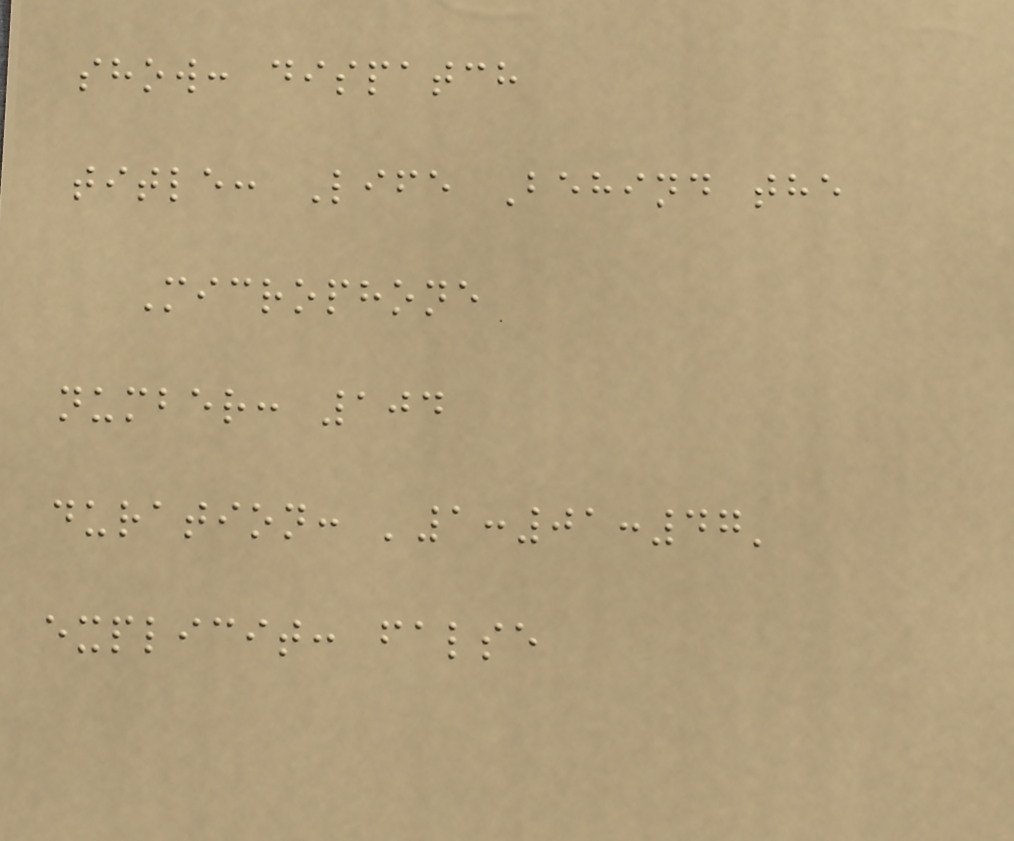show: dispatch
title: Life Behind the
Microphone
number: 104
duration: '1:01:47'
explicit: false
